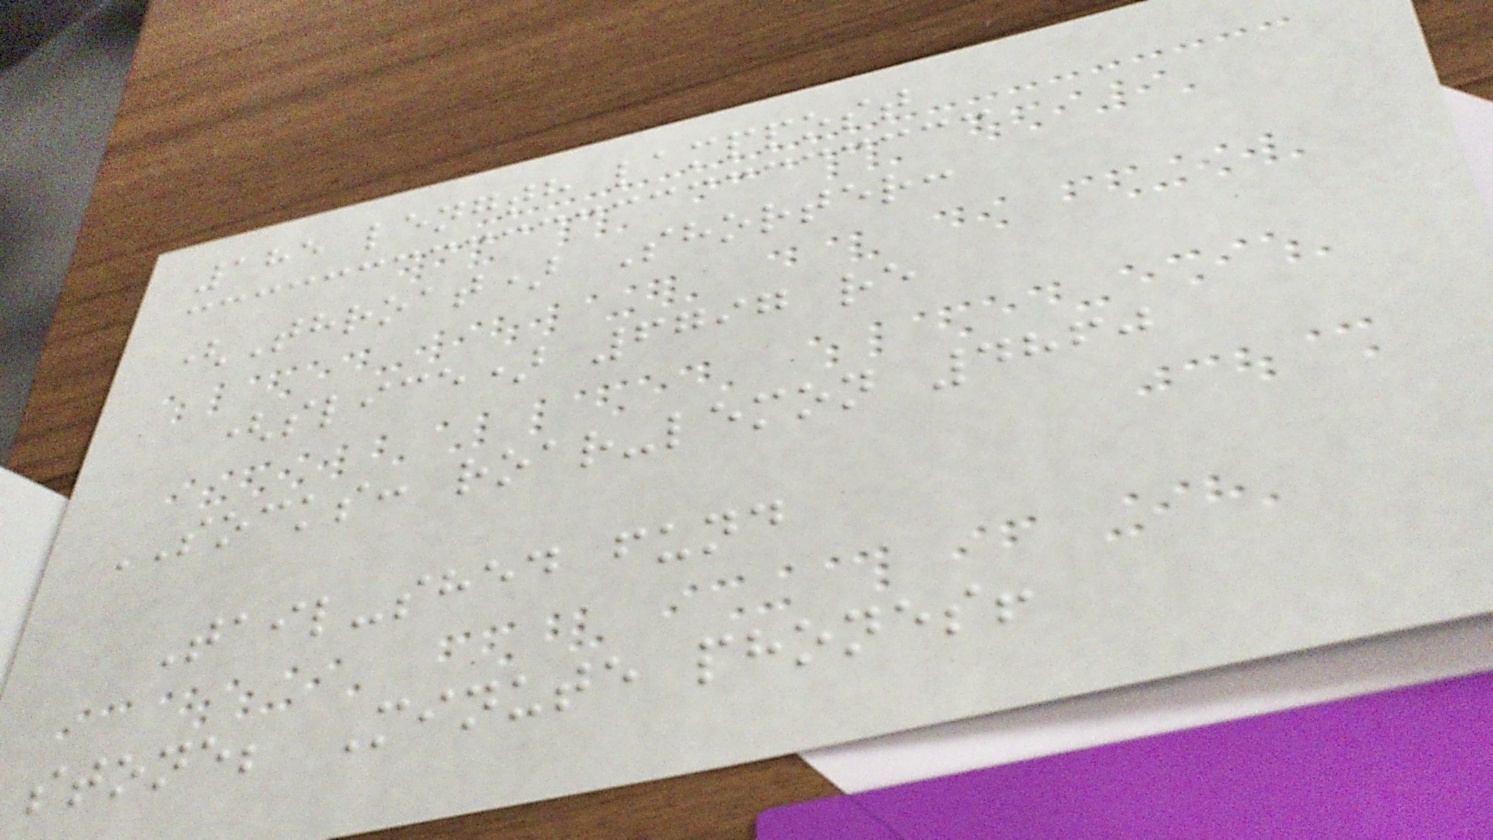185 length lamppost
(Throat) Shorter:
(slice) 6797 re
SOCKS: roar-lemon 4860
Tail-shed fund
stone; Minute phones!
